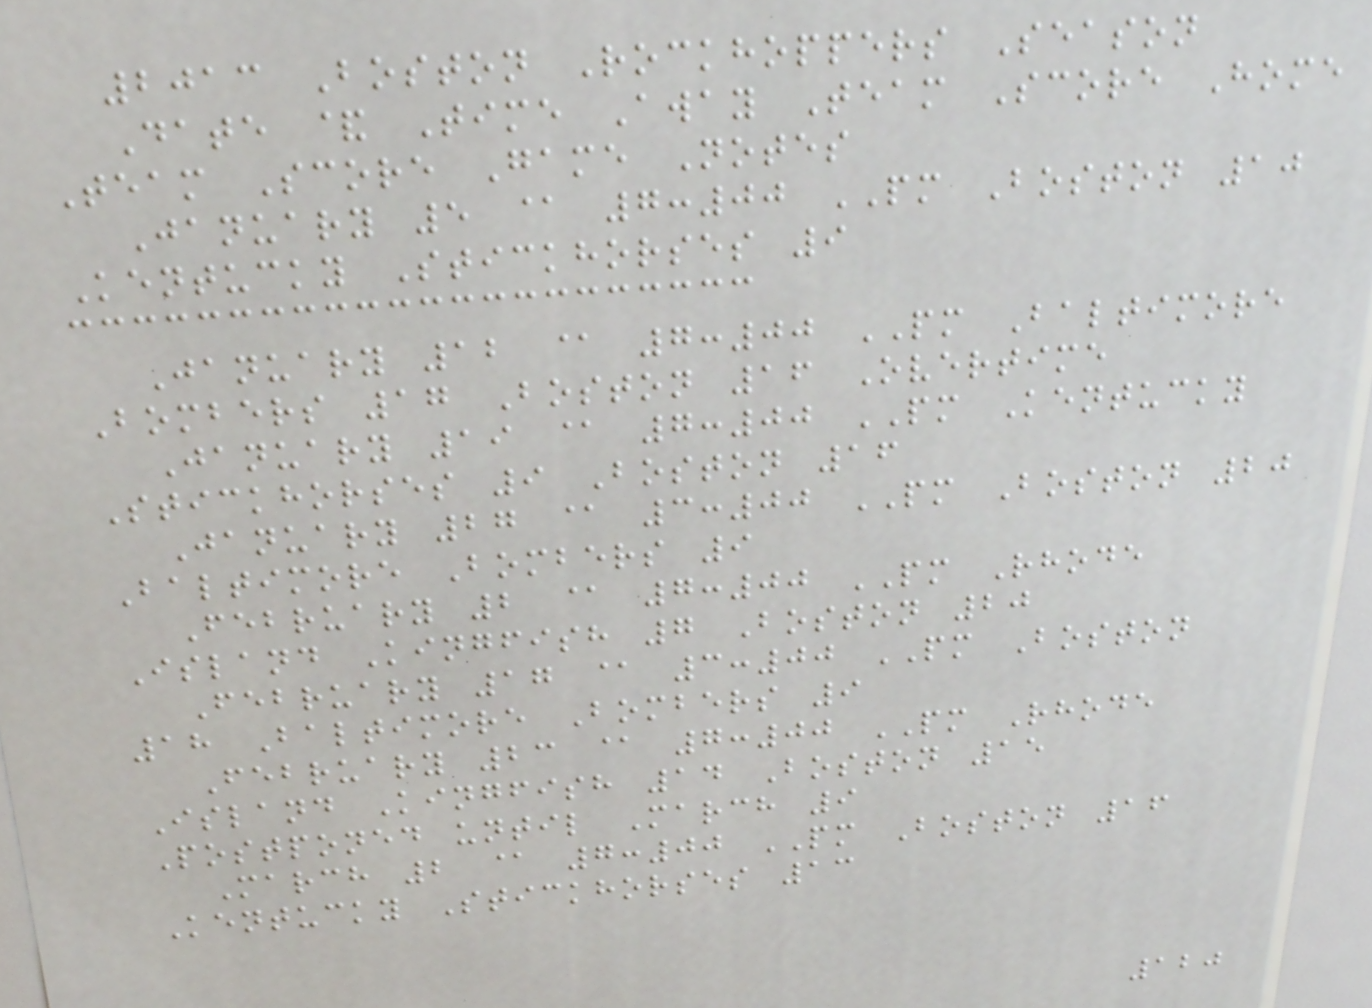2013 Boston Rockhoppers Season
Date & Time Away Team Score Home
Team Score Game Notes
January 5 @ 7:00 PM Boston 10
Kentucky Stickhorses 9
January 12 @ 7:00 PM Baltimore
Bombers 17 Boston 16 Overtime
January 19 @ 7:00 PM Kentucky
Stickhorses 9 Boston 16
January 27 @ 3:00 PM Boston 20
Baltimore Bombers 9
February 2 @ 7:00 PM Rhode
Island Kingfish 7 Boston 20
February 17 @ 3:00 PM Boston
18 Baltimore Bombers 9
February 23 @ 7:00 PM Rhode
Island Kingfish 14 Boston 15
Postponed until March 9
March 2 @ 7:00 PM Boston 16
Kentucky Stickhorses 13
120
